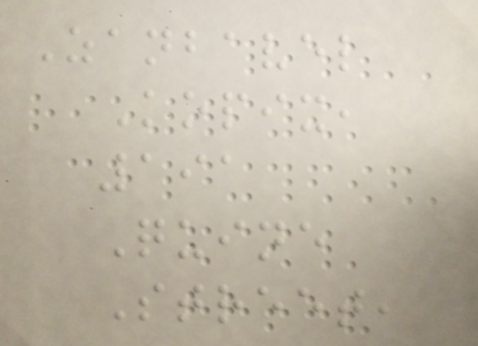Zanbavel
Kopix,
191
Quine
Street,
